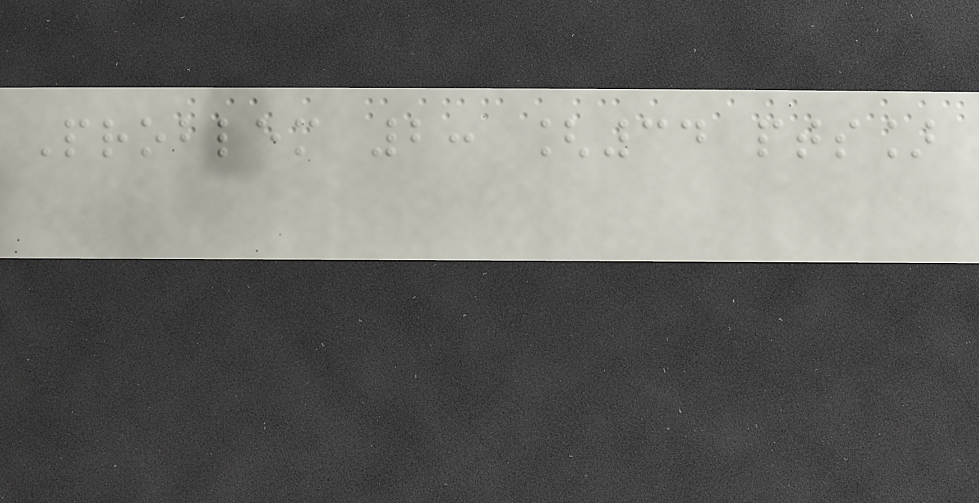Problem 2: [34 pts]
